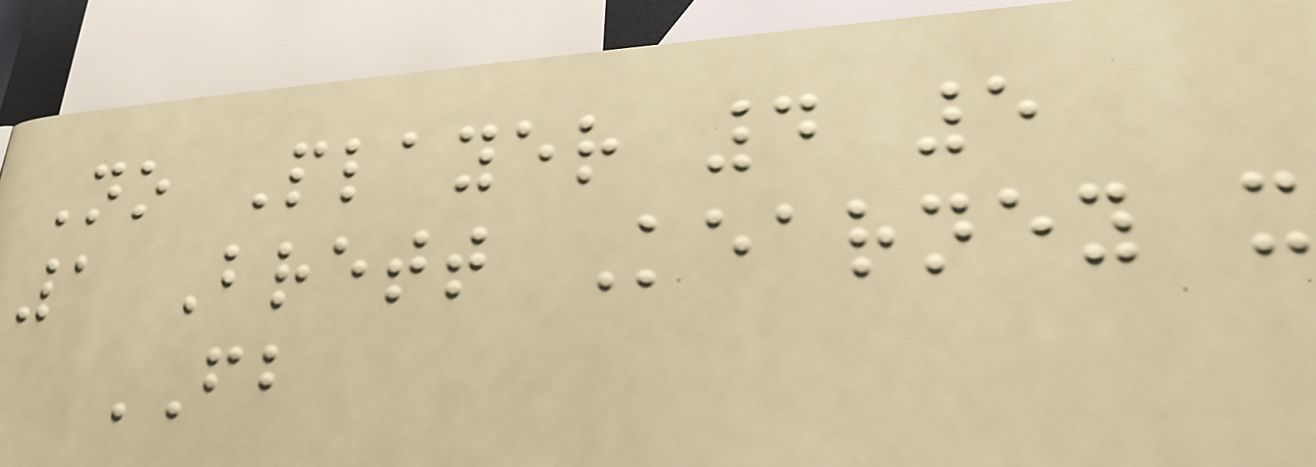No Player 4 5
1 Brett Kearney x
FB
